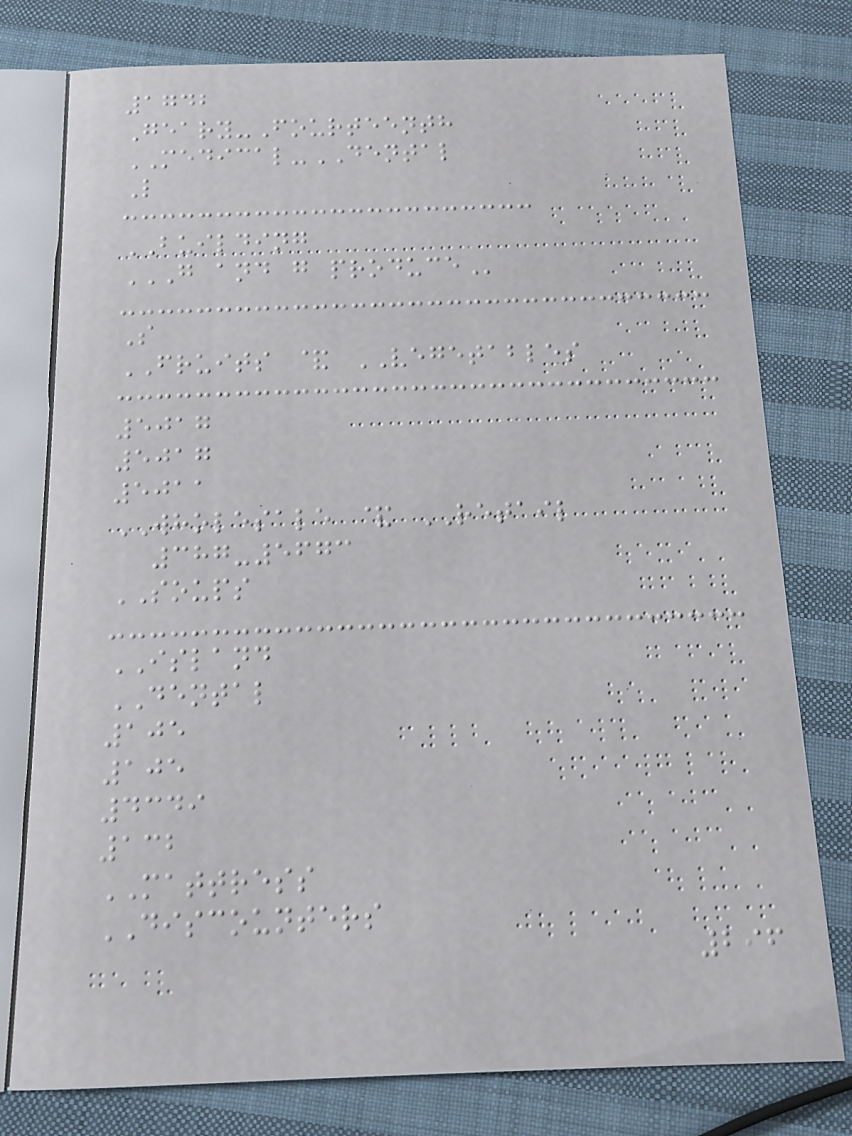1742
Geary-Fourteenth
MEDICAL-DENTAL
L
BUILDING
G AND G PRODUCE
S
FRUITS & VEGETABLES
5017
5017
5011
WHOLESALE & RETAIL
387-5673
SOUPS
ISLAND
DENTAL
105
105
4349
132
MATTRESS
DISCOUNTERS
296
